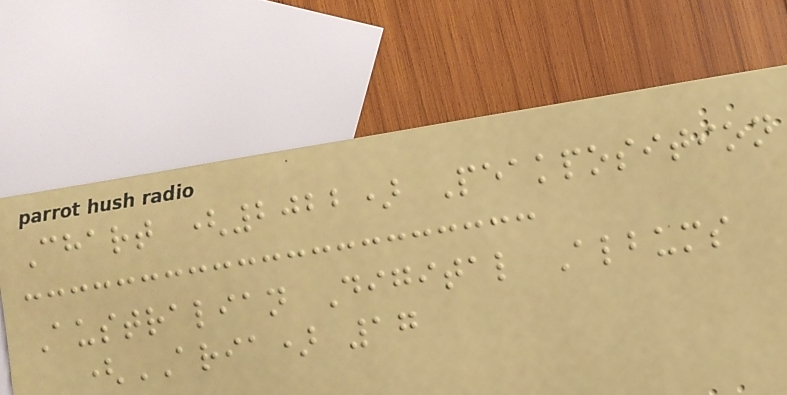Chart (2022) Peakposition
Australian Digital Albums
(ARIA) 17
